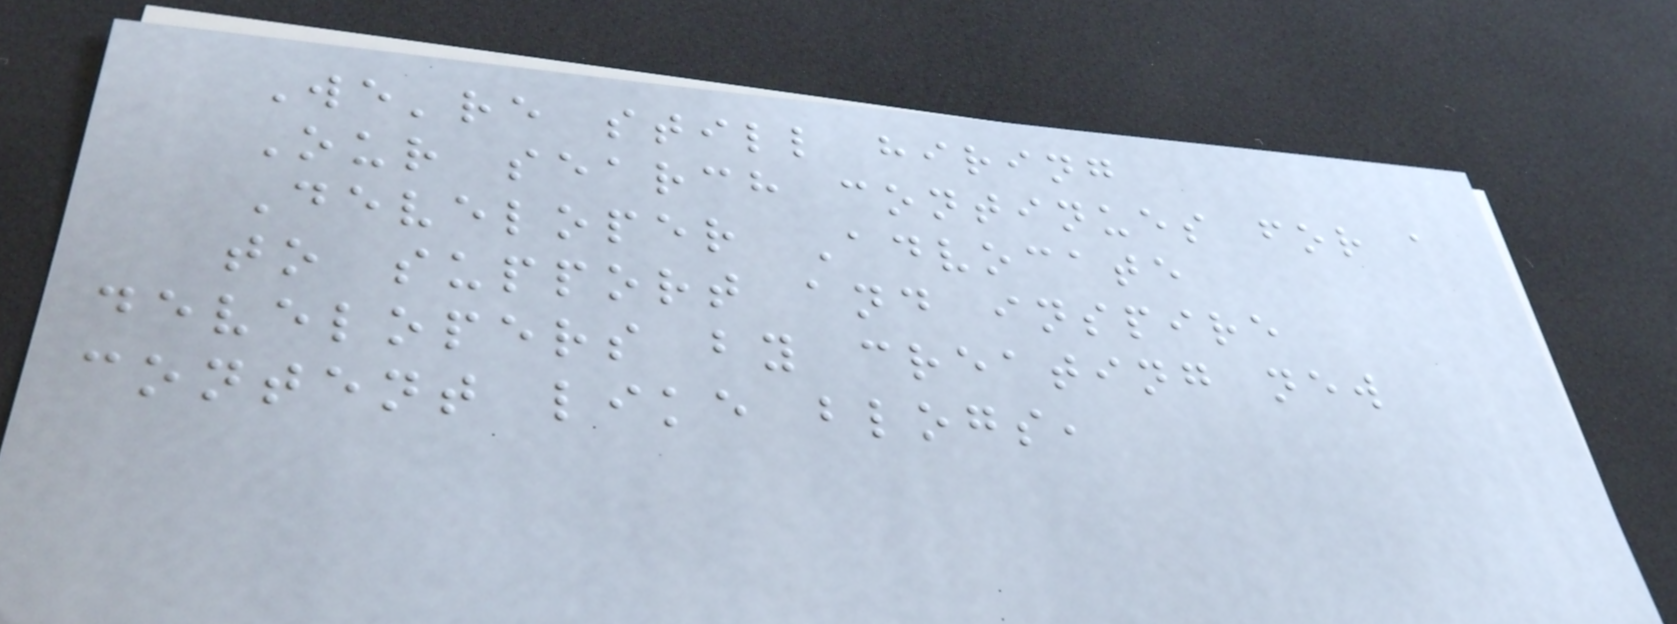We're still hiring
Our search continues for a
Developer Advocate
to support and inspire
developers by creating new
content like blogs,
